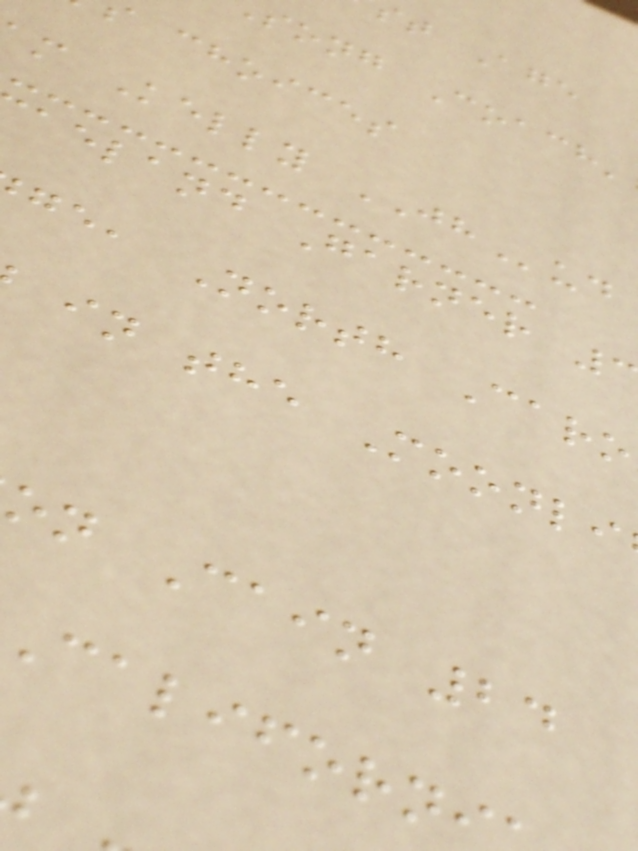st Age
song Coach'
choices
m Kelly JHud
aeland Garner
ge, North Caro
in the Moonli
on Cain 24
